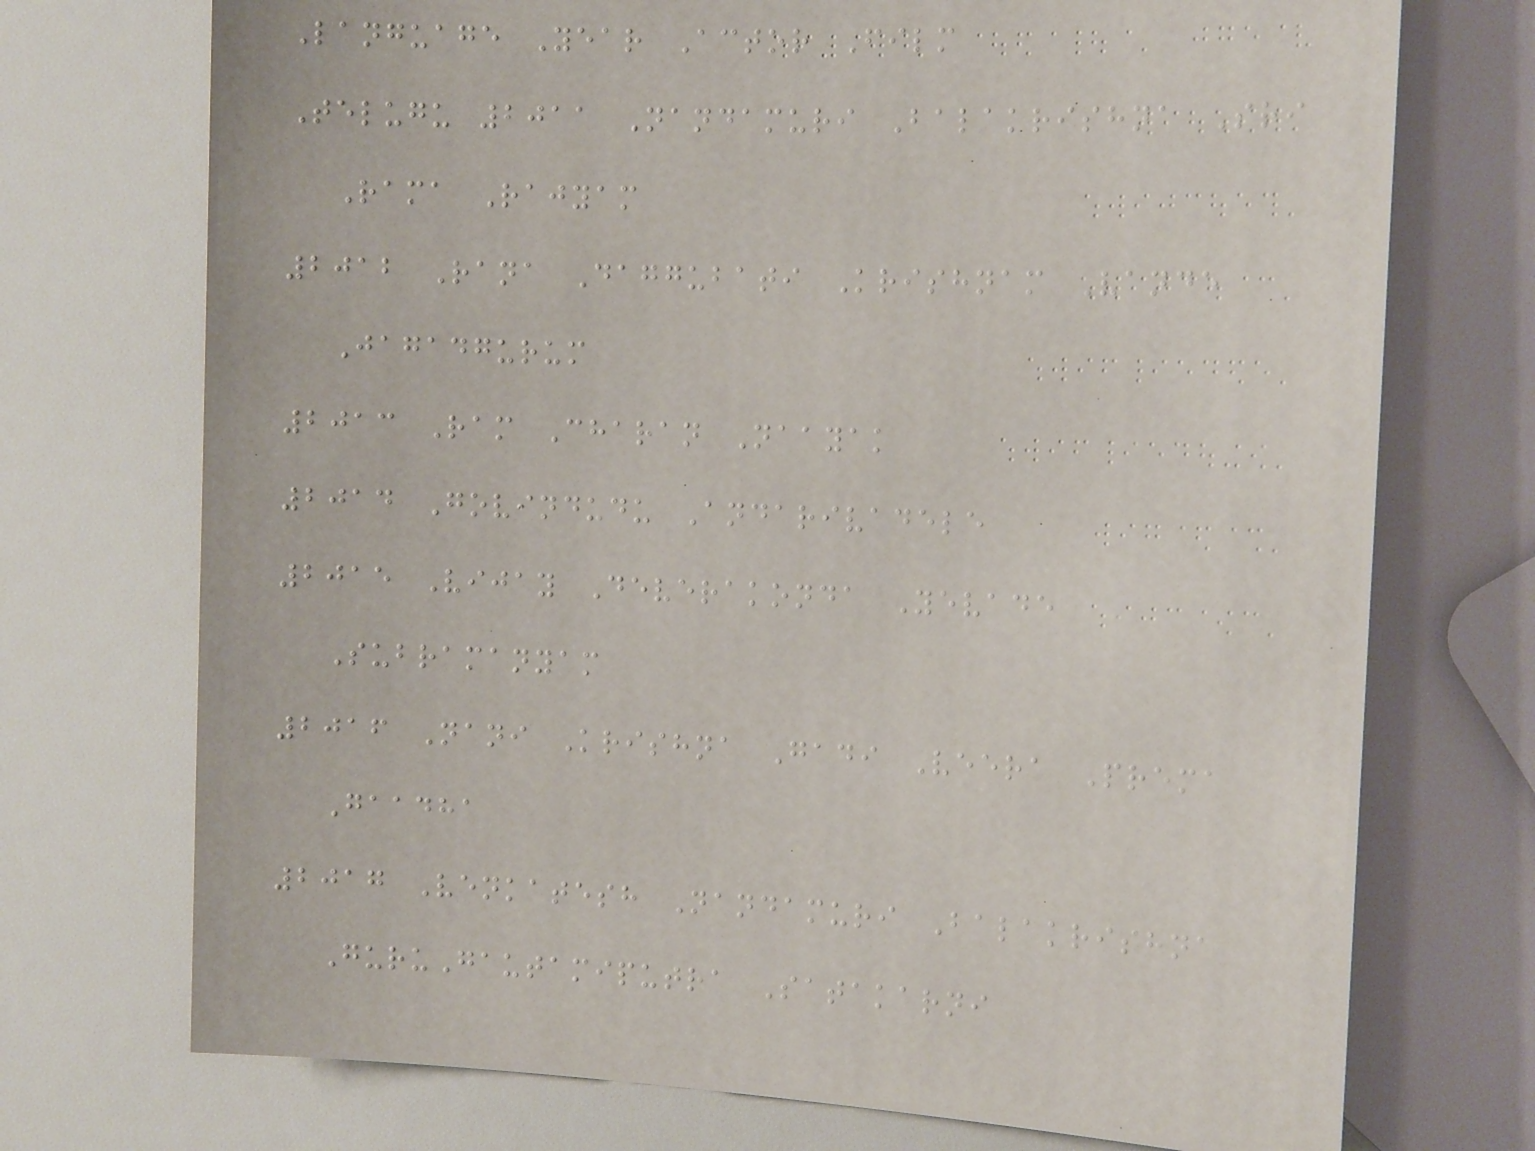Language Year Actor Film
Telugu 2011 Nandamuri Balakrishna Sri
Rama Rajyam
2012 Rana Daggubati Krishnam Vande
Jagadgurum
2013 Ram Charan Naayak
2014 Govindudu Andarivadele
2015 Vijay Deverakonda Yevade
Subramanyam
2016 Nani Krishna Gadi Veera Prema
Gaadha
2017 Venkatesh Nandamuri Balakrishna
GuruGautamiputra Satakarni
